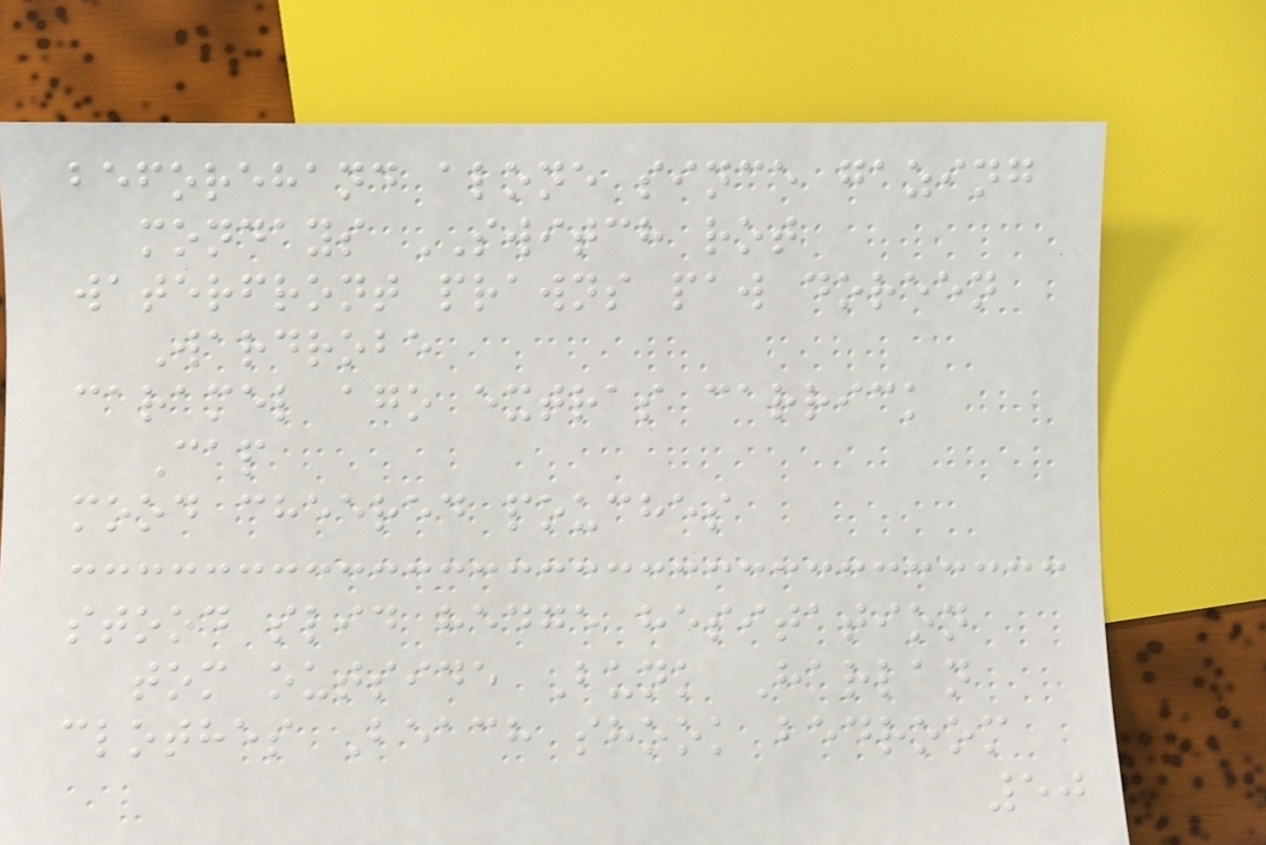beforehand alone since gazing
mondays SWITCH rot
waterfront prawns paw doreen
Wardrobe
caramel ago extras carrick
Cap
mood cheered pouches
stood slid hedge hesitation
tom outside Bunk Harlan
clothes Beach shook bedroom
50
